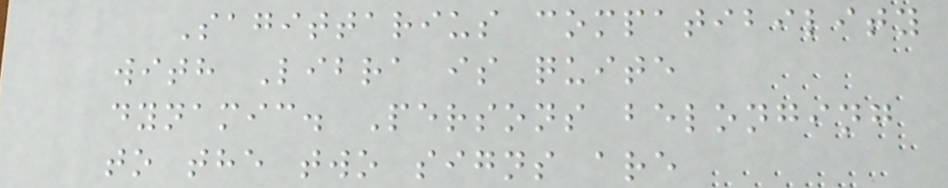Sagittarius compatibility
with Libra is quite
dynamic. Persons belonging
to the two signs are
